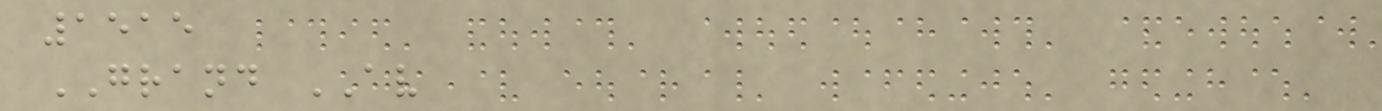1515
GRAND AV
